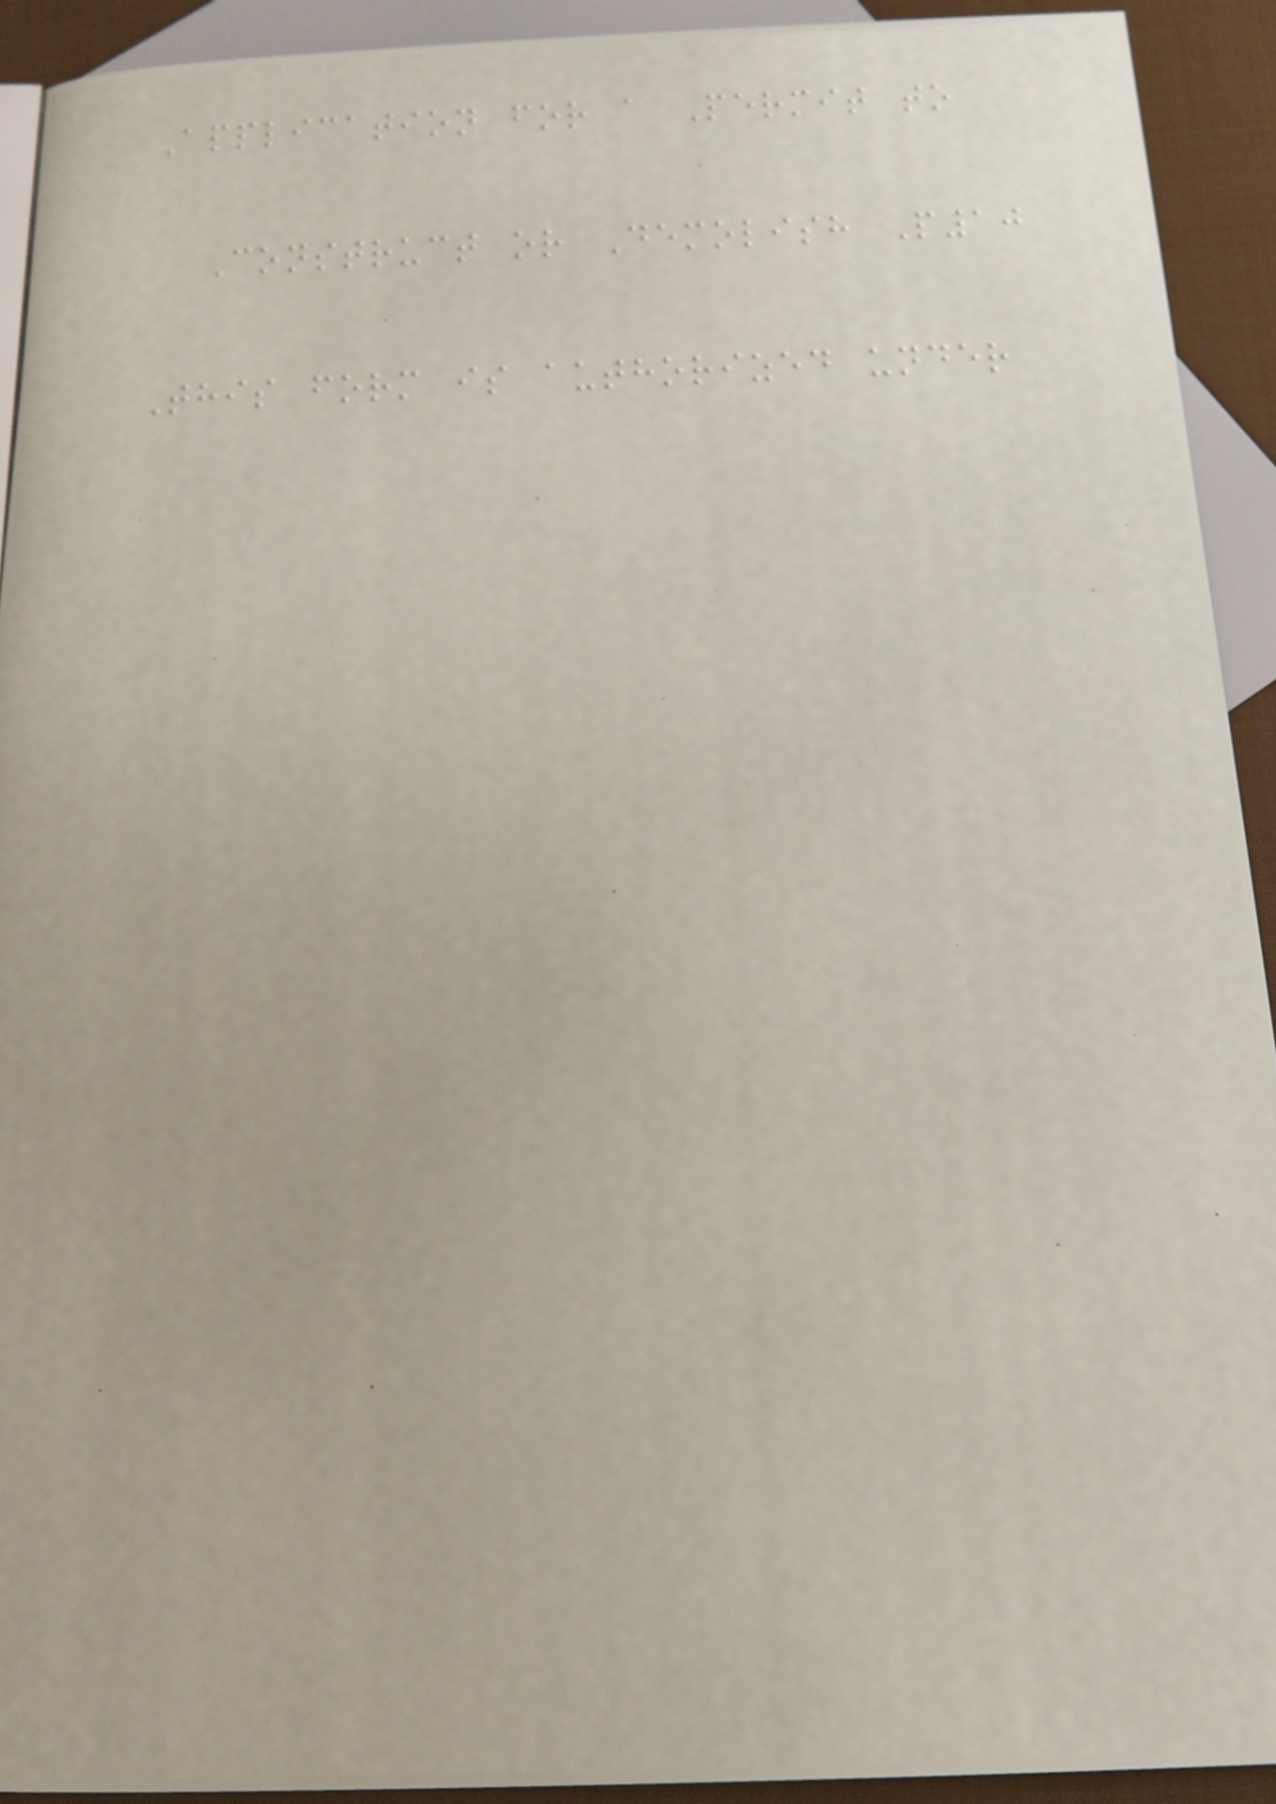Application for a Permit to
Construct or Demolish P10
This form is authorized under
